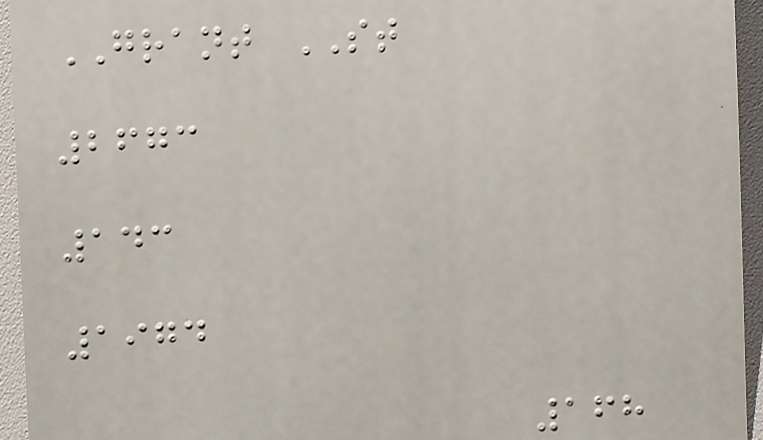GRANT ST
2673
143
1974
168
